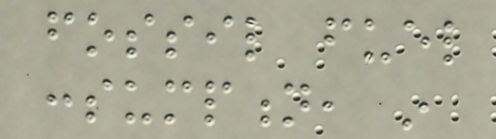fossil fuel
consumption, in
